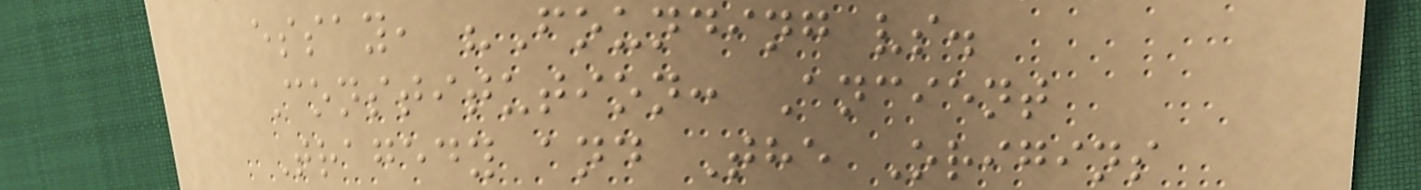essay, "Founding vs.
Constitution: Ancient
Tragedy and The Origins
